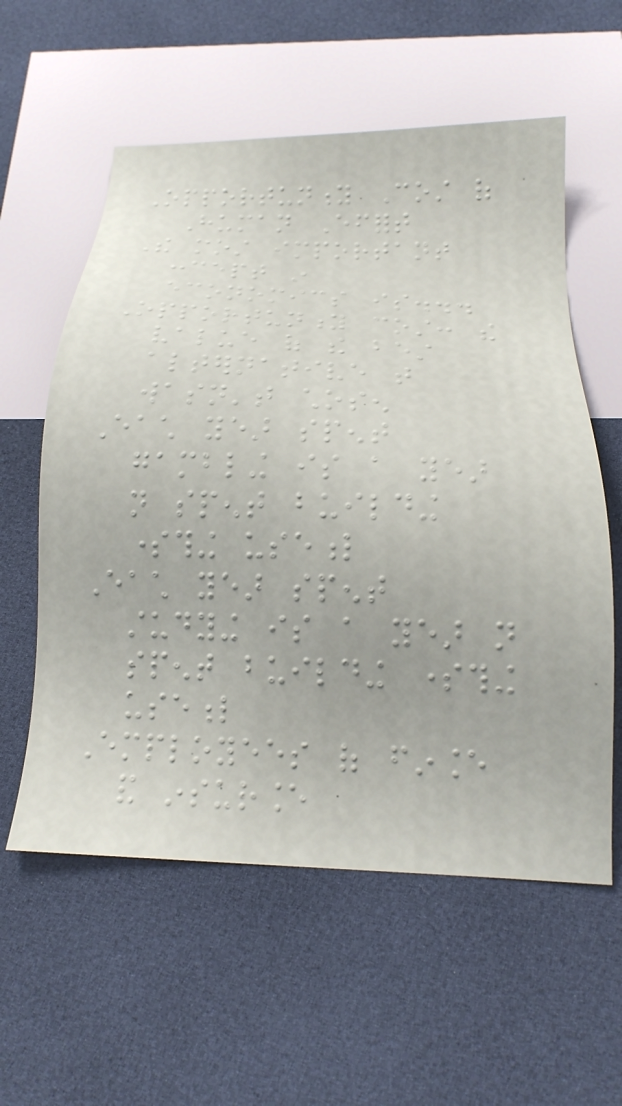Opportunity Cost of
Human Effort
The most important
concept in
economics is...
Opportunity cost: the
value of the best
alternative that
wasn't chosen
Each year spent
gambling is a year
not spent building
something useful
Each year spent
studying is a year not
spent building something
useful
Employees of finance
and insurance
